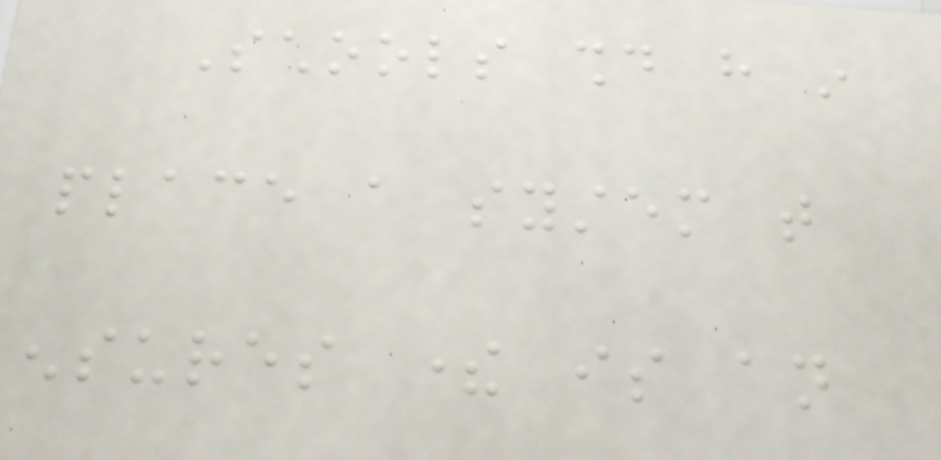Schools should have in
place a system that
ensures there is an
